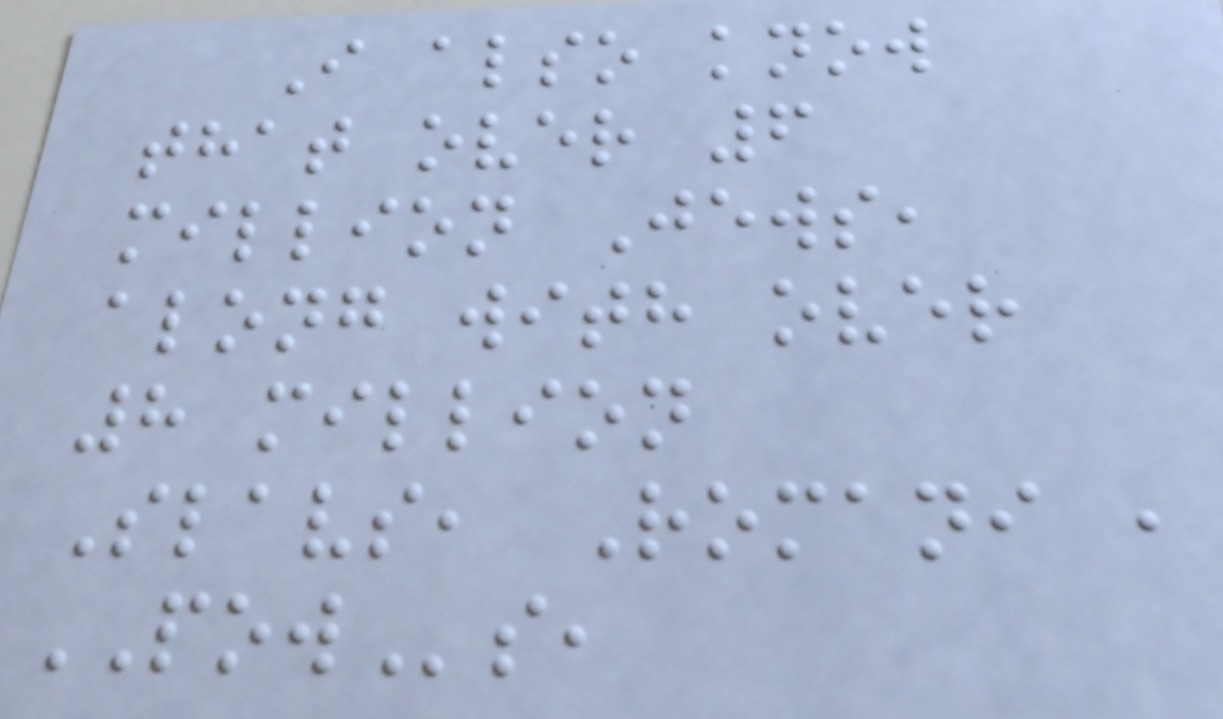I also know
that over 6
million Jews,
along with over
8 million
Slavs, Romani ,
POWs,
